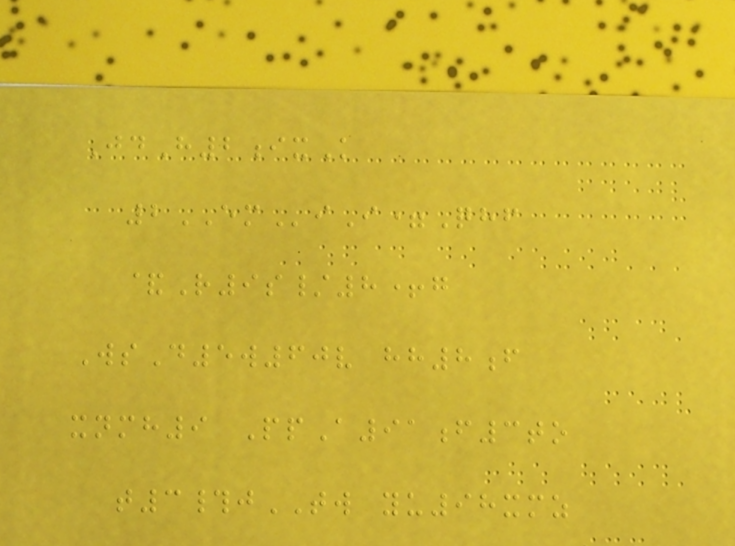JdH2ixK
2EMiI=Qhf
&R9s/8+g
WsD5w60v hh8f
xnmh9 PpA91f3to
t3#jTW yu98xmz
